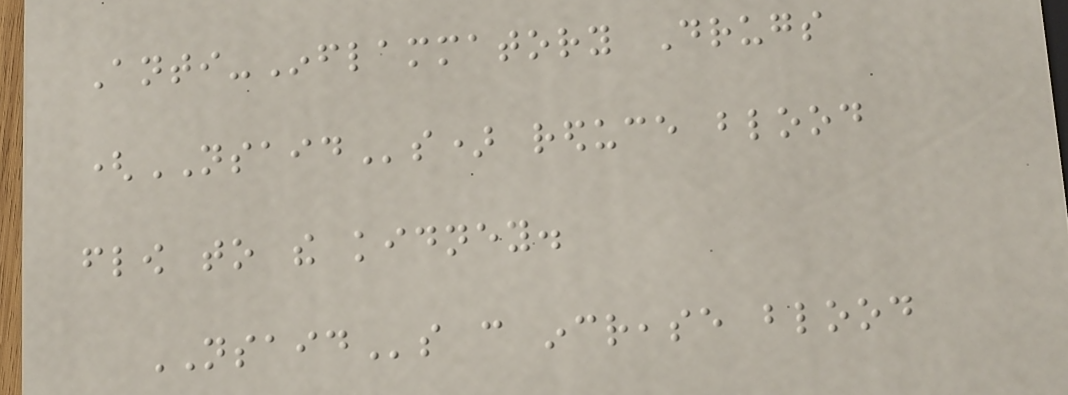Anti-Inflammatory Drugs
(NSAIDs) reduce blood
flow to the kidney.
NSAIDs can increase blood
